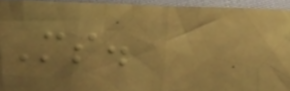Ms.
